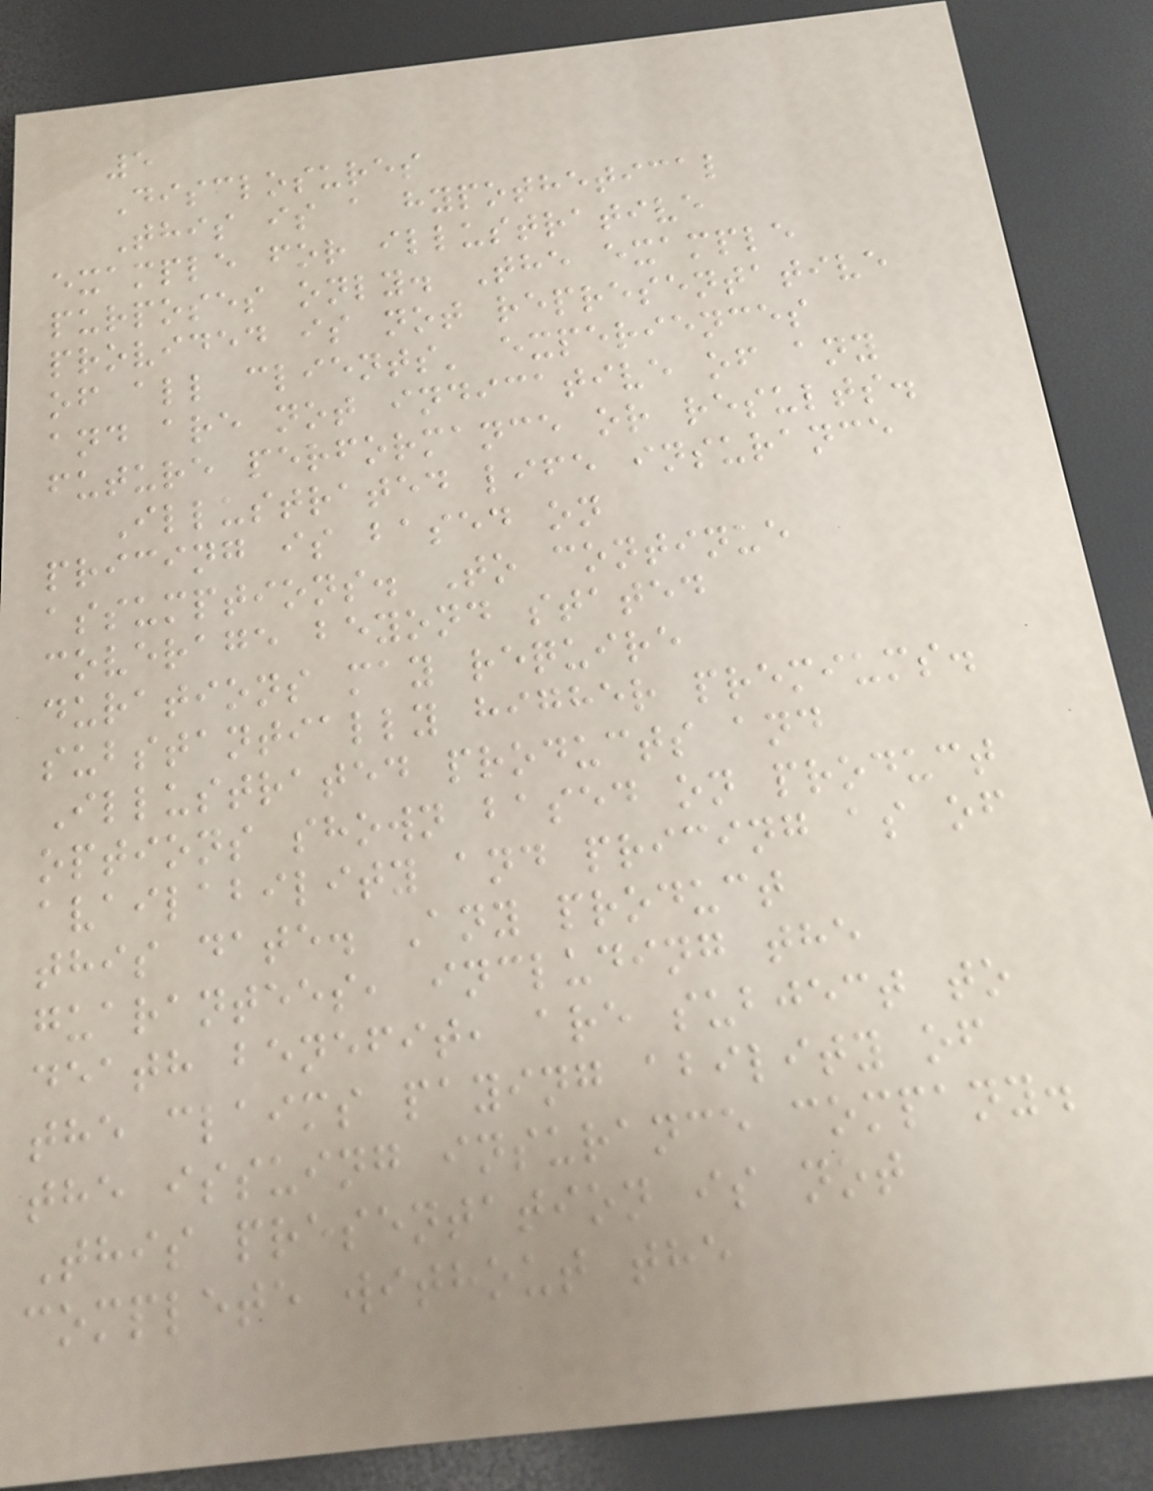5
Disclosures
This is a hypothetical
example for illustrative
purposes only. The example
provided is not representative
of all clients' experiences
and are not indicative of any
future performance or results.
Illustrated life insurance
pricing is based on
assumptions. To continue
coverage beyond stated
durations may require
substantially higher premiums.
Illustrated products and
options shown based on product
availability and pricing as of
this date. Any product
guarantees, including the
death benefit, are subject to
the claims paying ability of
the issuing insurance company.
This presentation is not
complete without the
